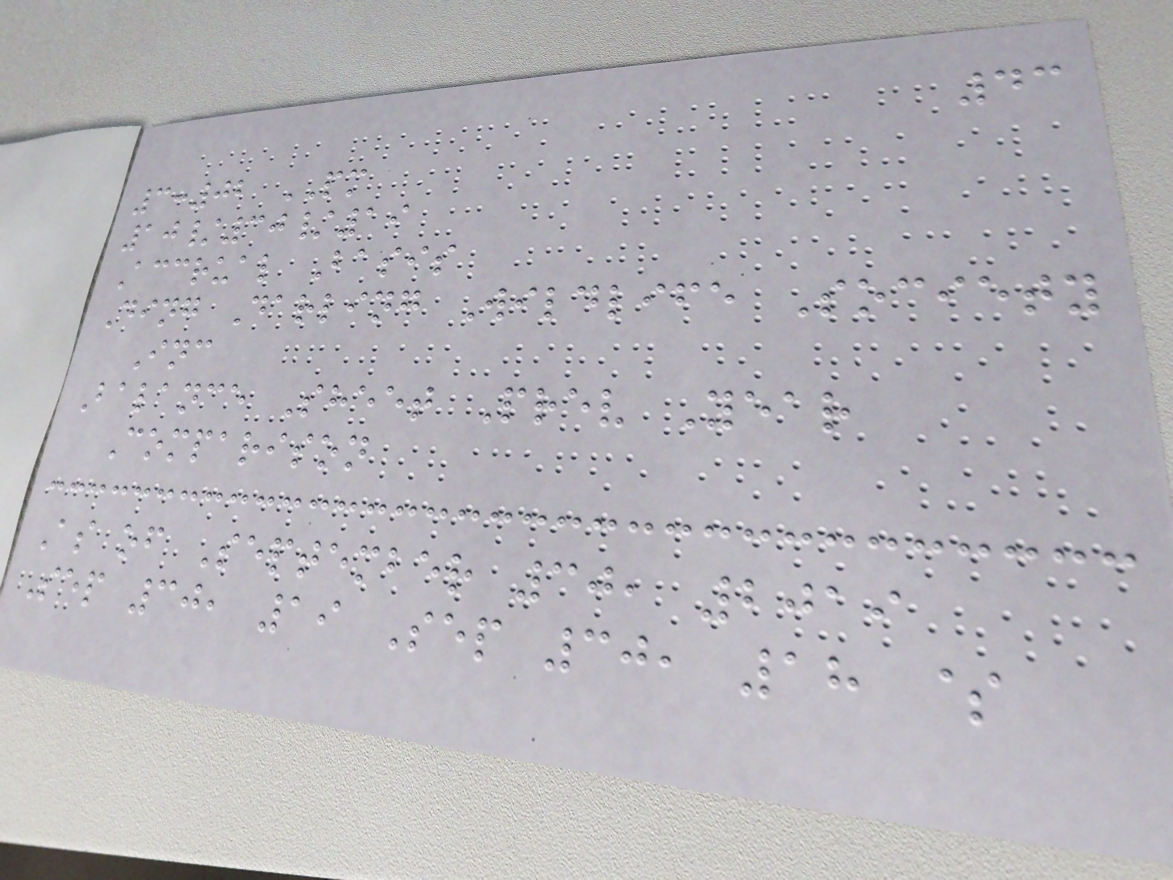43
3:02 PM
10/30/19
Accrual Basis
Ding Darling Wildlife Society
Inc
Balance Sheet Prev Year
Comparison
As of September 30, 2019
Sep 30, 19 Sep 30, 18 $
